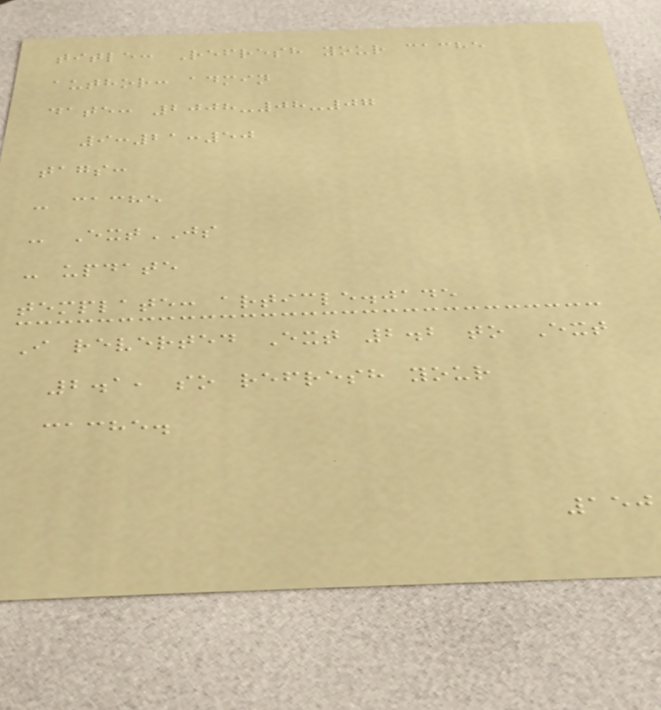title: Refresh your cache
author: admin
date: 2008-08-07
9:21:50
tags:
- cache
- ExtJS
- update
template: article.jade
I reverted Ext 2.2 to Ext
2.1, so refresh your
cache.
150
